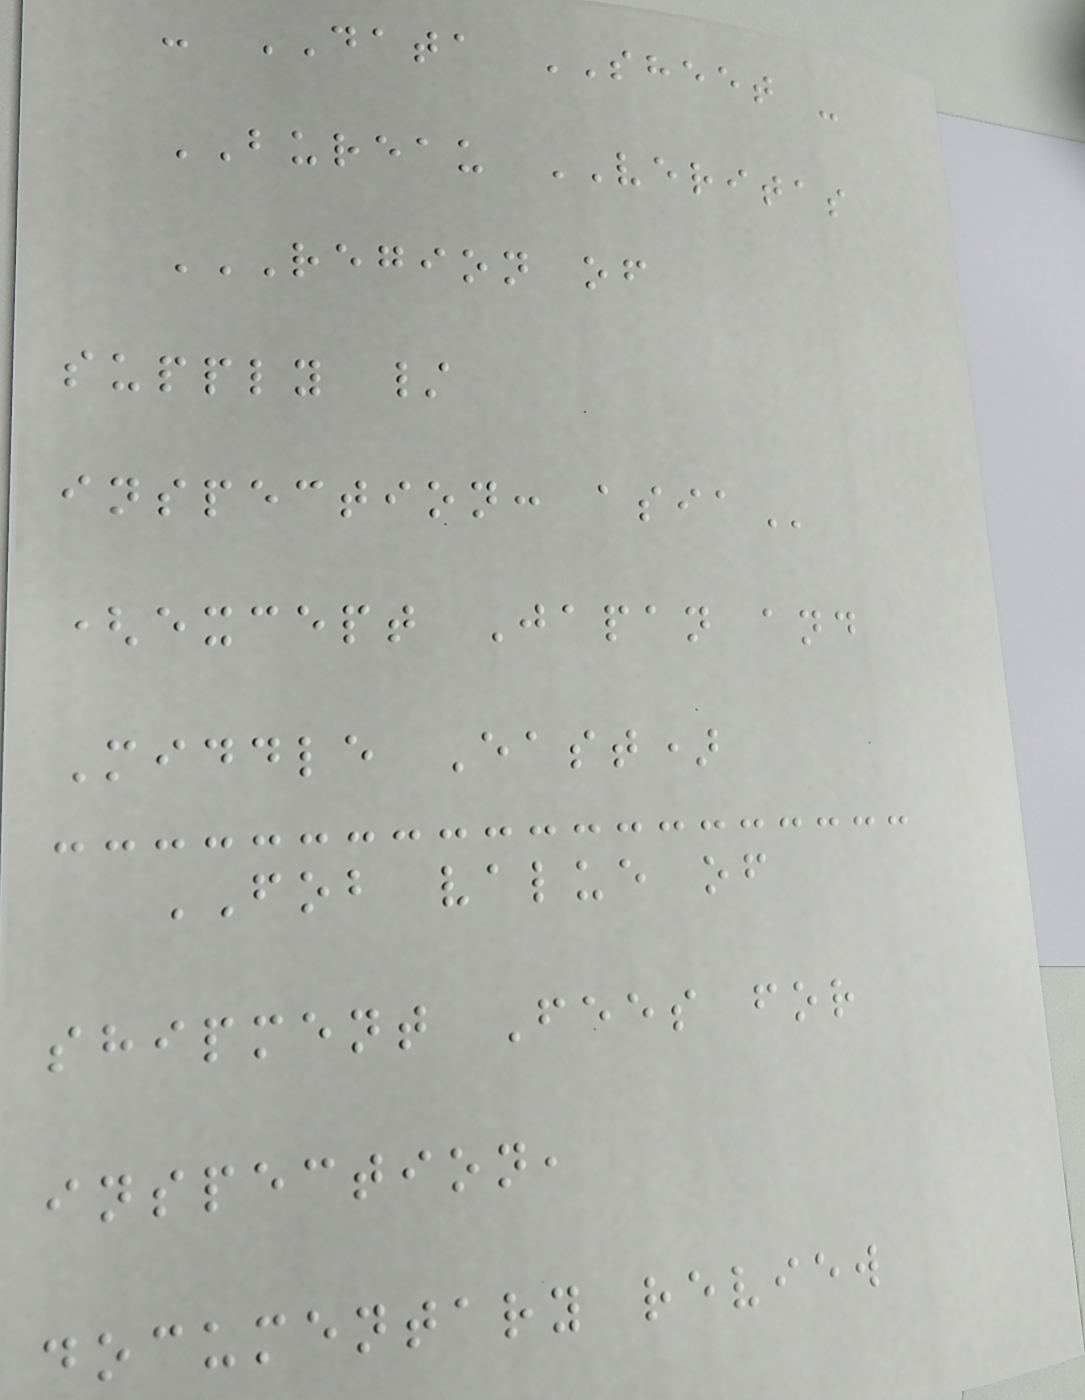- DATA SHEET -
BUREAU VERITAS
REGION OF
SUPPLY /
INSPECTION: ASIA
(except Japan and
Middle East)
FOB value of
shipment Fees for
inspection,
documentary review
